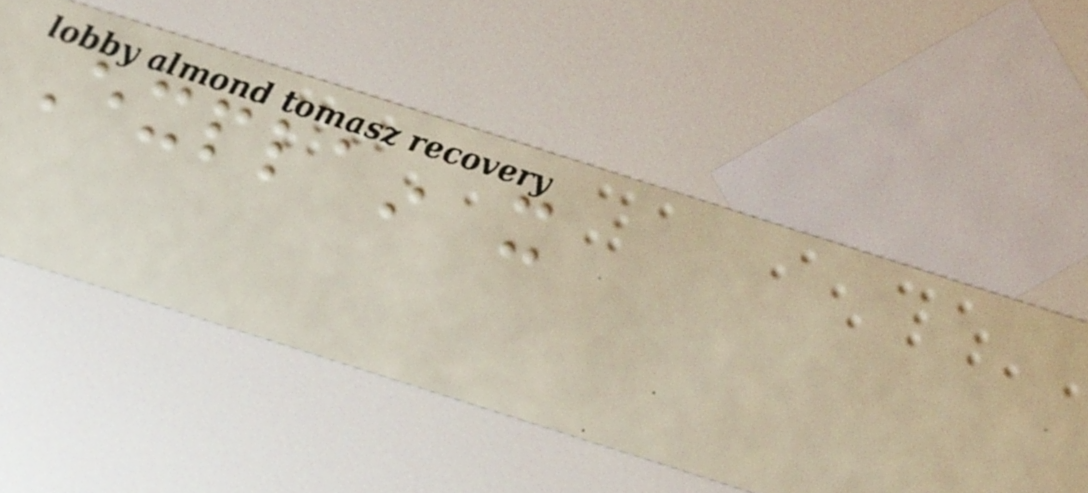Explain it
